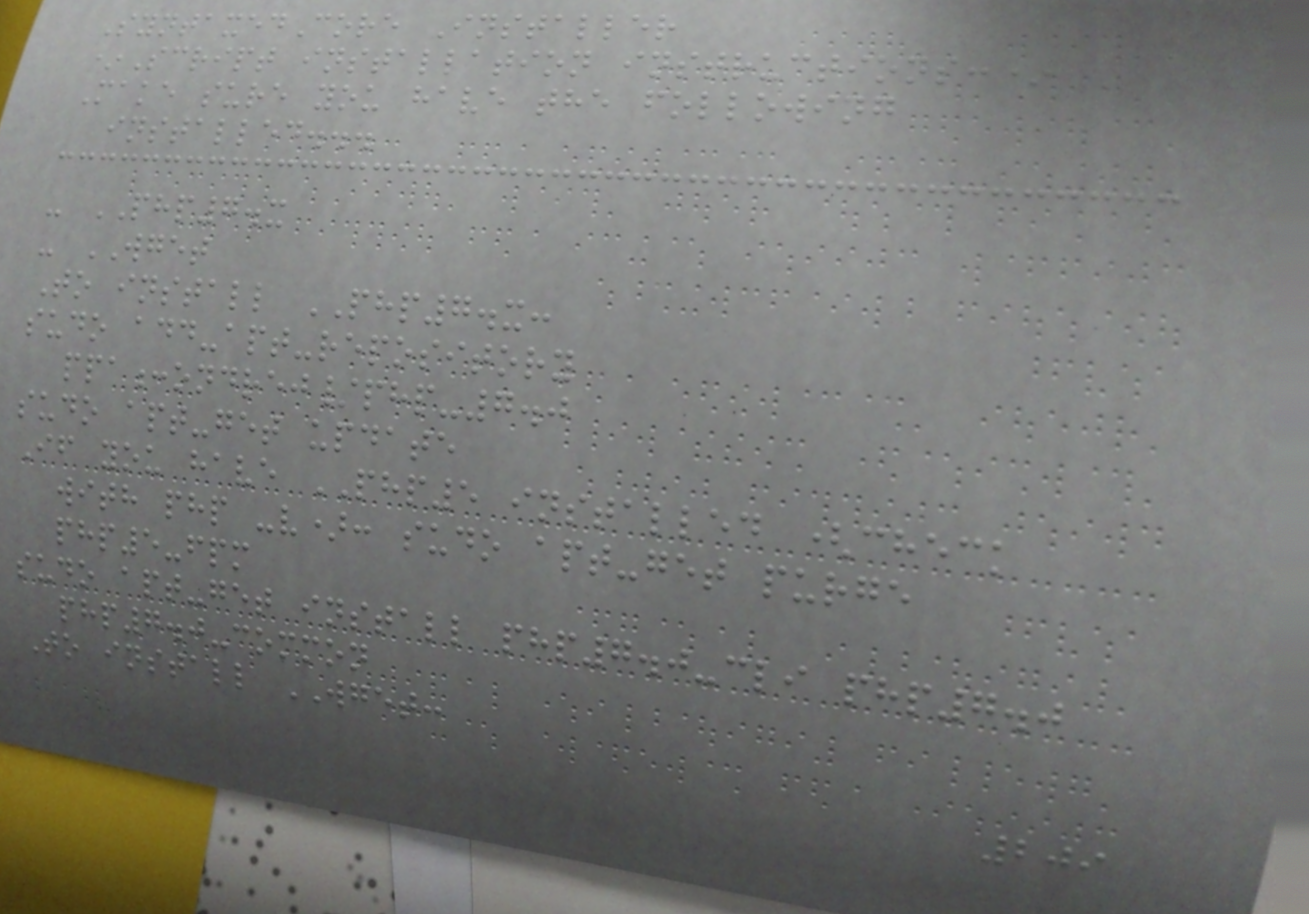SyntaxedCore Installer
*Script installation instructions:*
Make sure you have the following
installed...
- PHP7.x
- WGET
To install PHP7.x:
sudo add-apt-repository
ppa:ondrej/php-7.0
sudo apt-get update
If you have PHP5 installed (check
with php -v): sudo apt-get purge
php5-fpm
sudo apt-get install php7.0-cli php7.0
php7.0-common
To install WGET:
209
